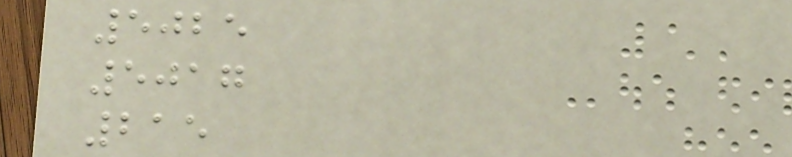5025
5017
215
